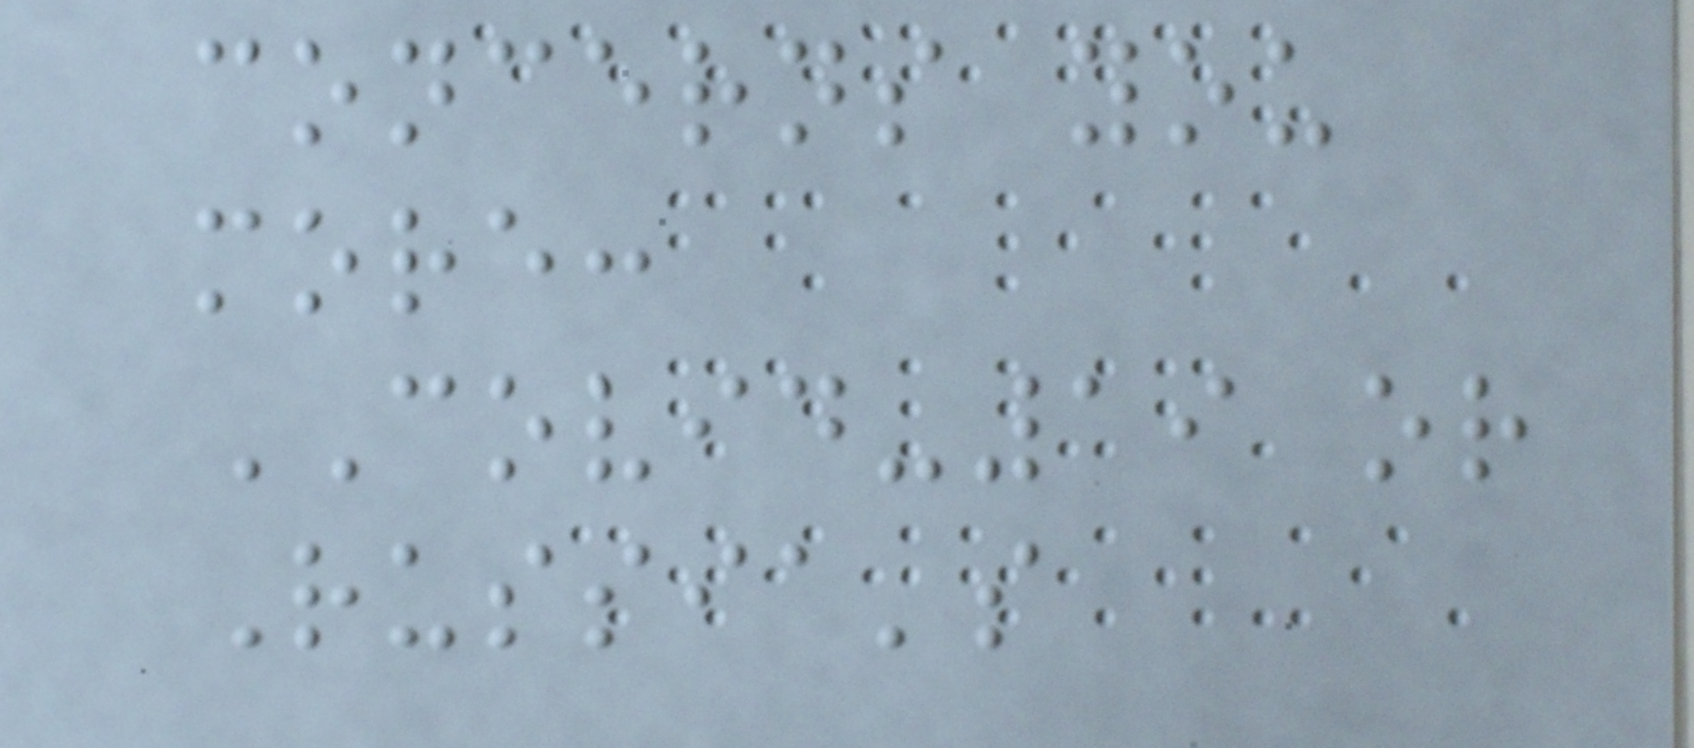concerns you
more:
COVID-19 or
Russia's
